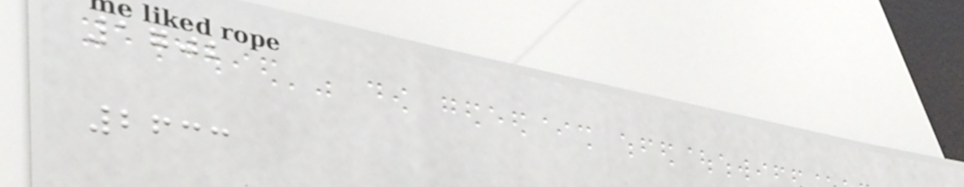1702
2633
